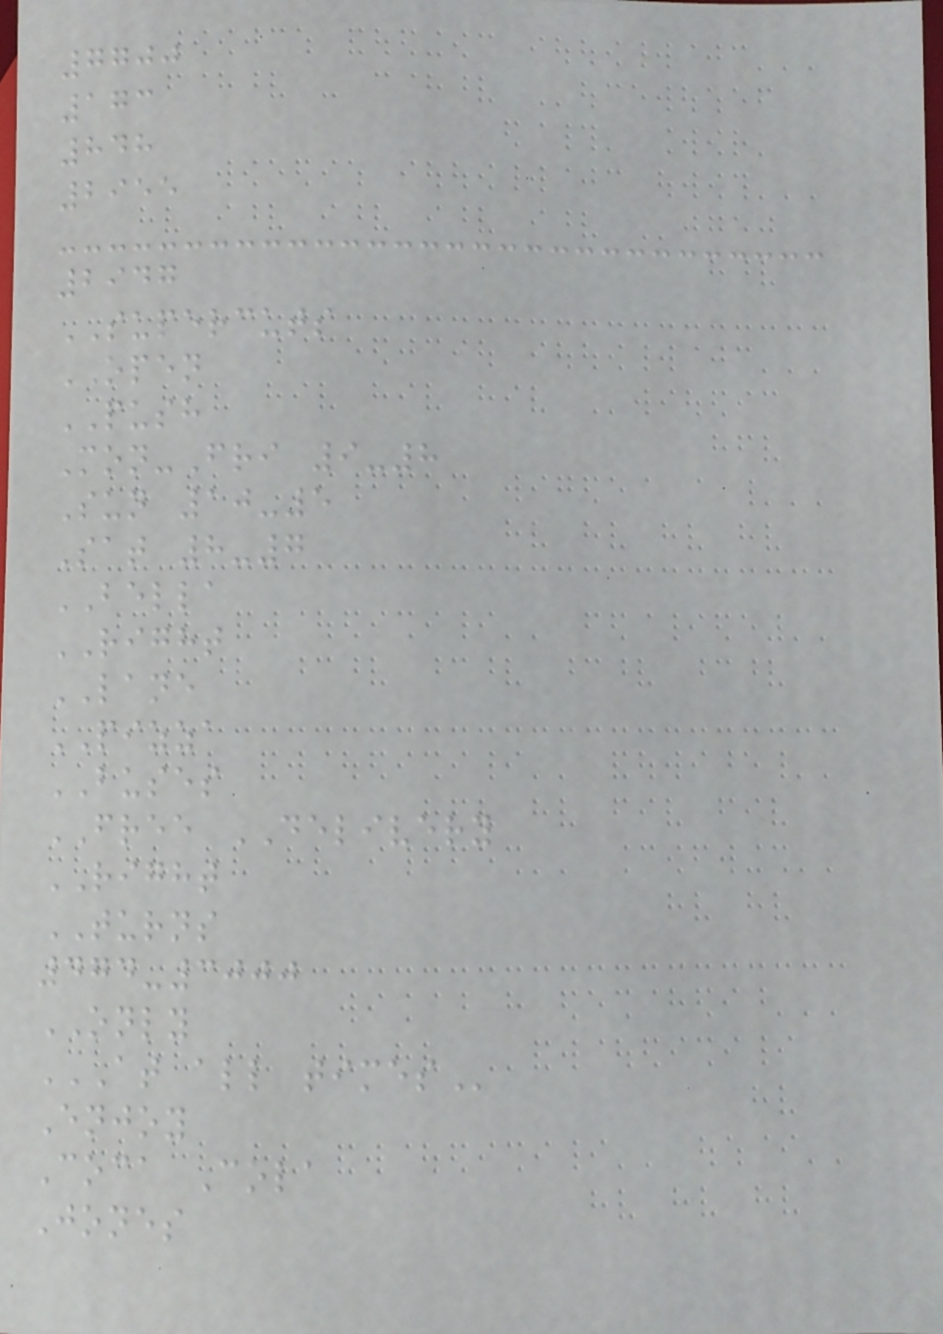7700
173
848
2955
2947
SUPERCUTS
OPEN
PUSH
Mon-Fri 9-8
Sun 10-5
Sat 8-7
BELLA
RIGHT
LANE
PIZZA
BUSES
FREE DELIVERY
RIGHT
TURNS
474-3000
ONLY
AT ALL TIMES
Enjoy
Coca Cola
Jones
